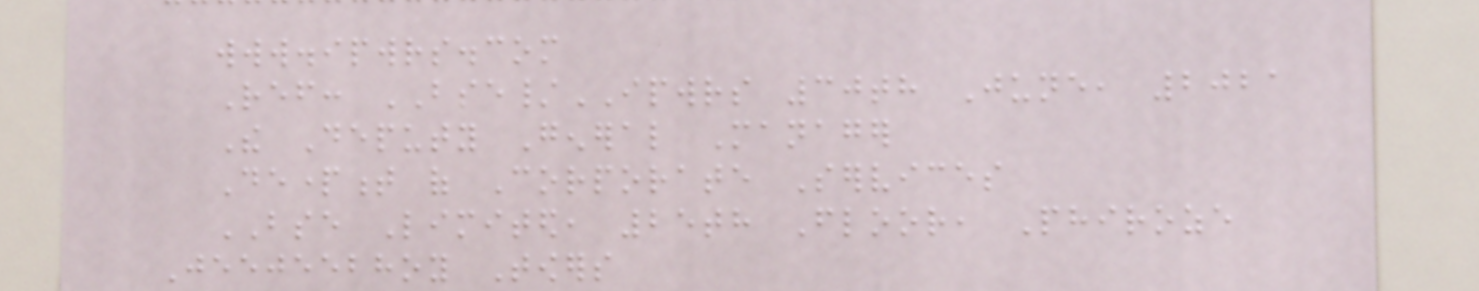www.ipwrs.com
Ref: BSE/IPWRS 30th June, 2021
The Deputy General Manager
Department of Corporate Services
BSE Limited, 25th Floor, Phiroze
Jeejeebhoy Towers
